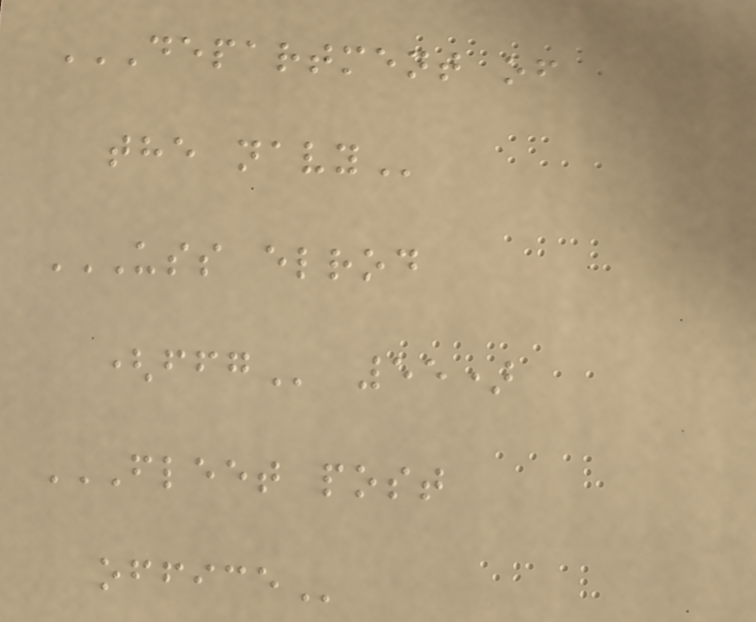DEPARTMENT OF
THE NAVY
USS ELROD
(FFG 55)
FLEET POST
OFFICE
